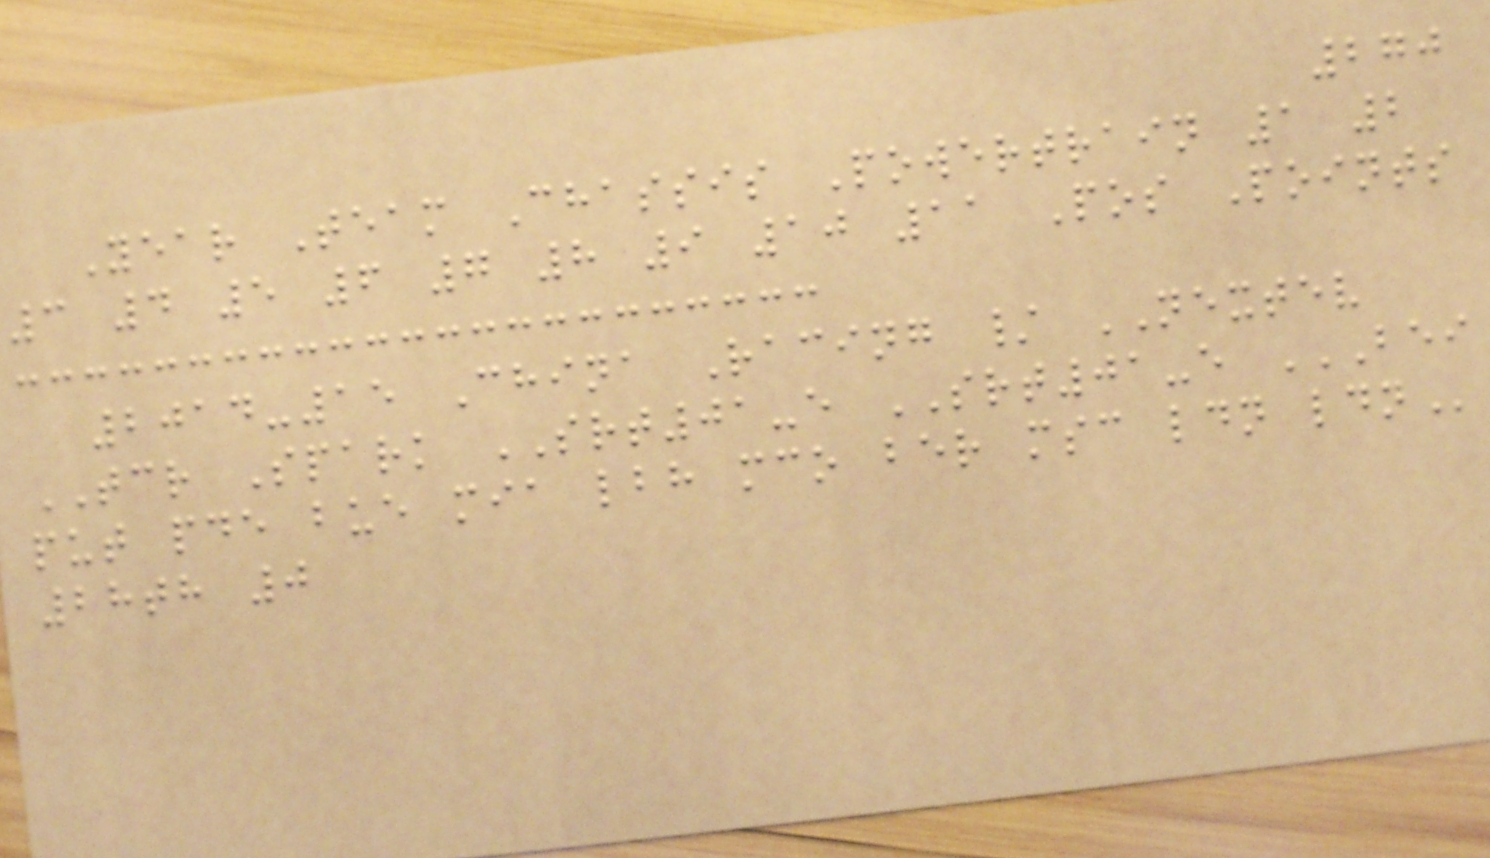270
Year Team Chassis Powertrain 1 2
3 4 5 6 7 8 9 10 11 Pos Points
2014-15 China Racing / NEXTEV
TCR Spark SRT01-e SRT01-e BEI
PUT PDE BUE MIA LBH MCO BER MSC LDN LDN
28th 0
